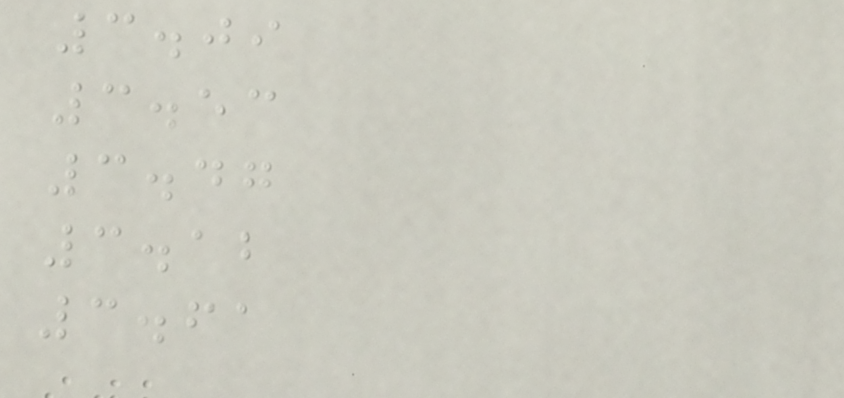3.09
3.53
3.47
3.12
3.61
